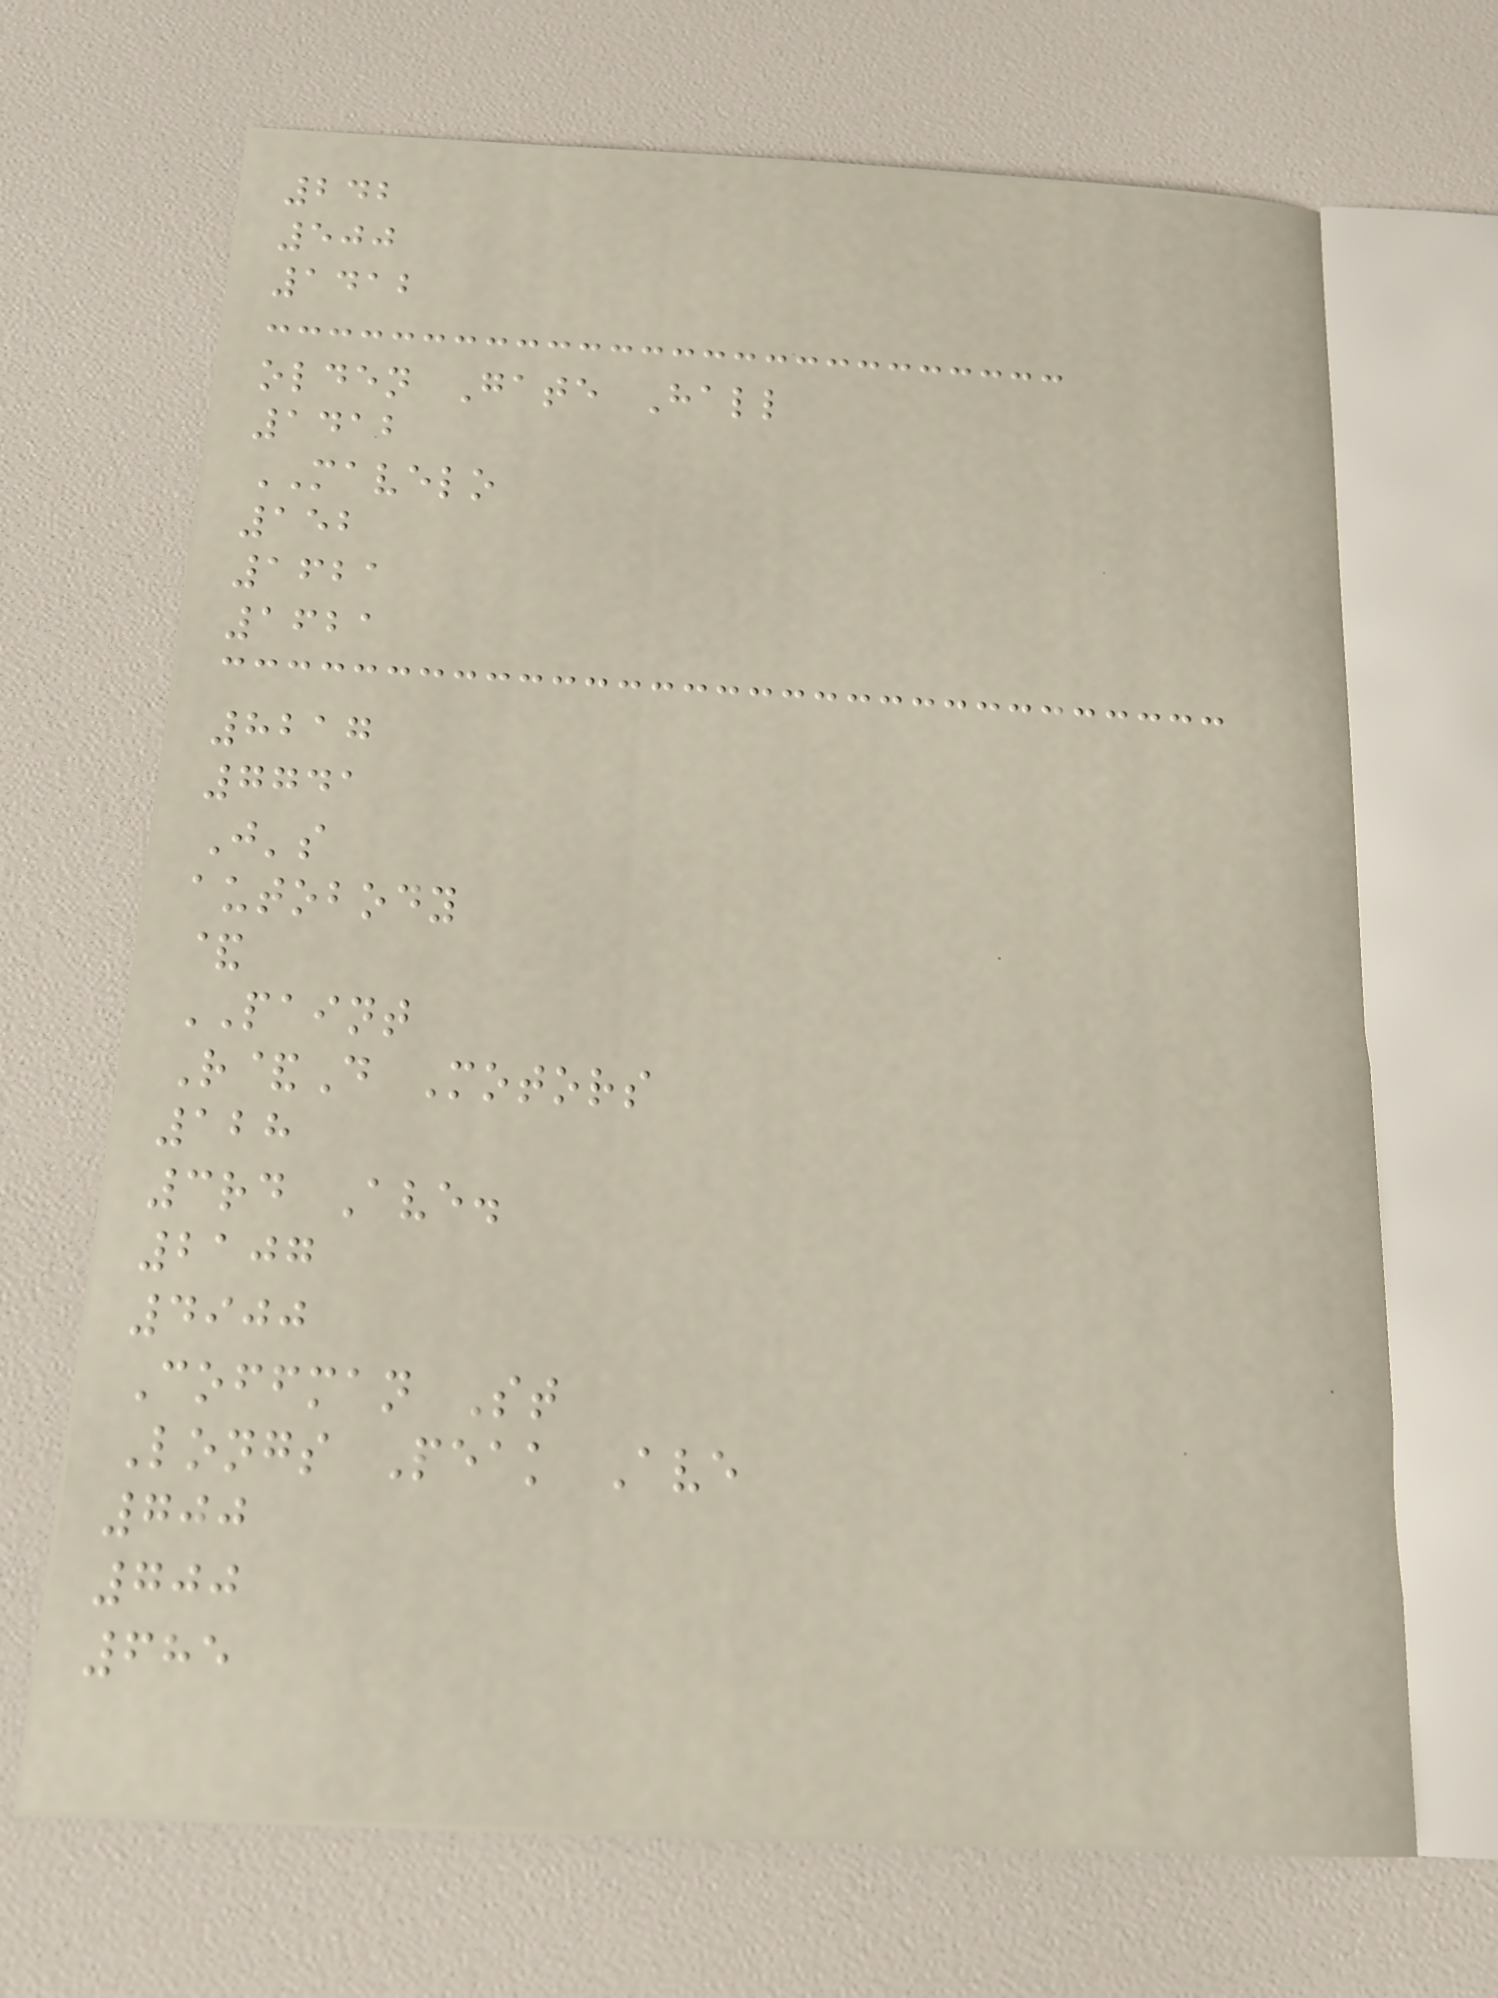242
500
1412
olden Gate Hall
1412
MAVELO
152
1621
1621
8217
7741
J's
autobody
&
PAINT
R&D Motors
128
3rd Ave.
2107
4900
Coffman St
Longs Peak Ave
700
700
685
